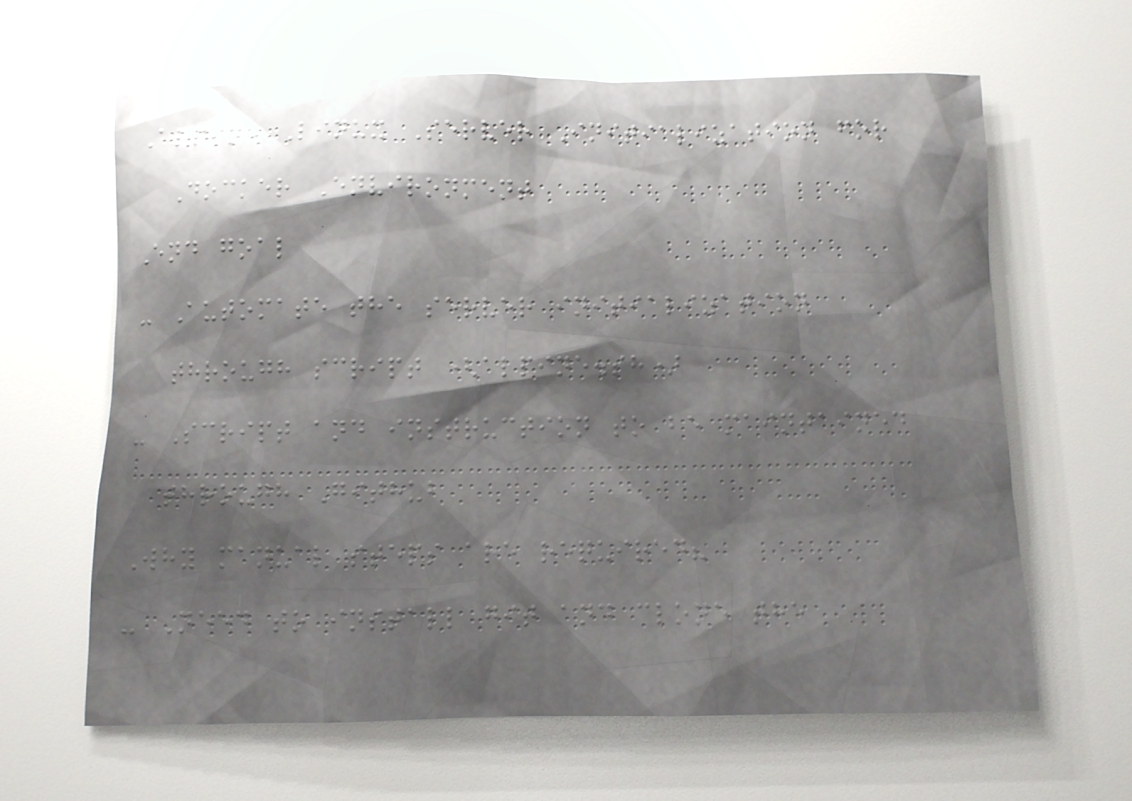Alpine Linux Server Initialization for
Docker Environment
End goal
- Automate the server initialization
through script (alpine.sh)
- Script and instruction to be maintained
through Github
Why manual steps are required?
- Need to install git and clone the
